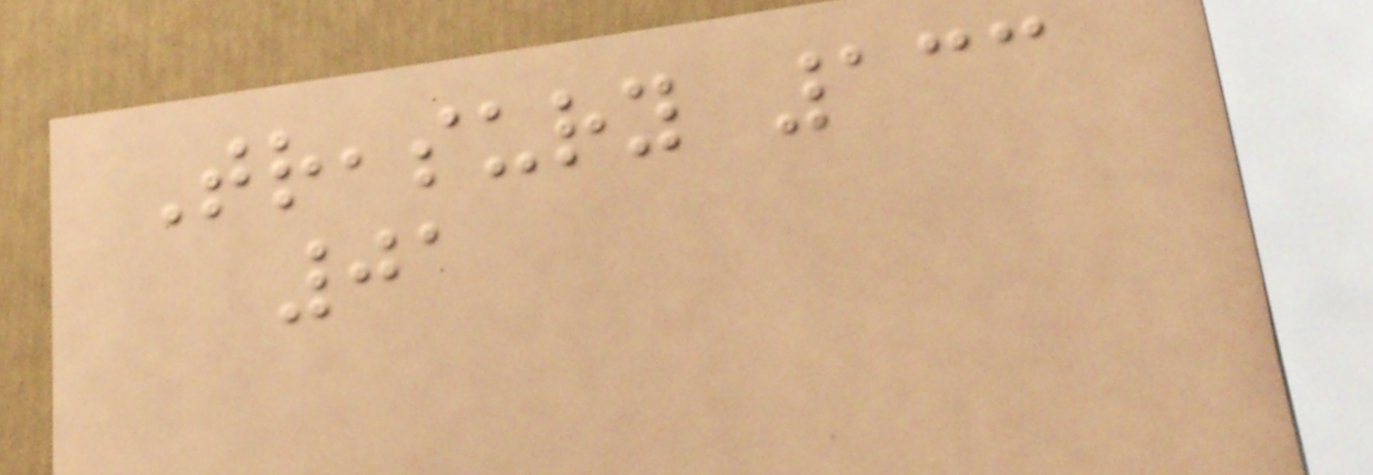Treasury 133
01
